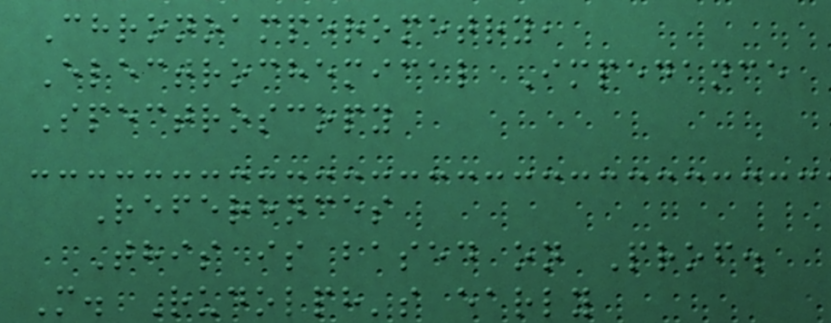Chronoamperometry,
Electrochemical Impedance
Spectroscopy
References
This is based on Prof.
M. Rudolph's early
